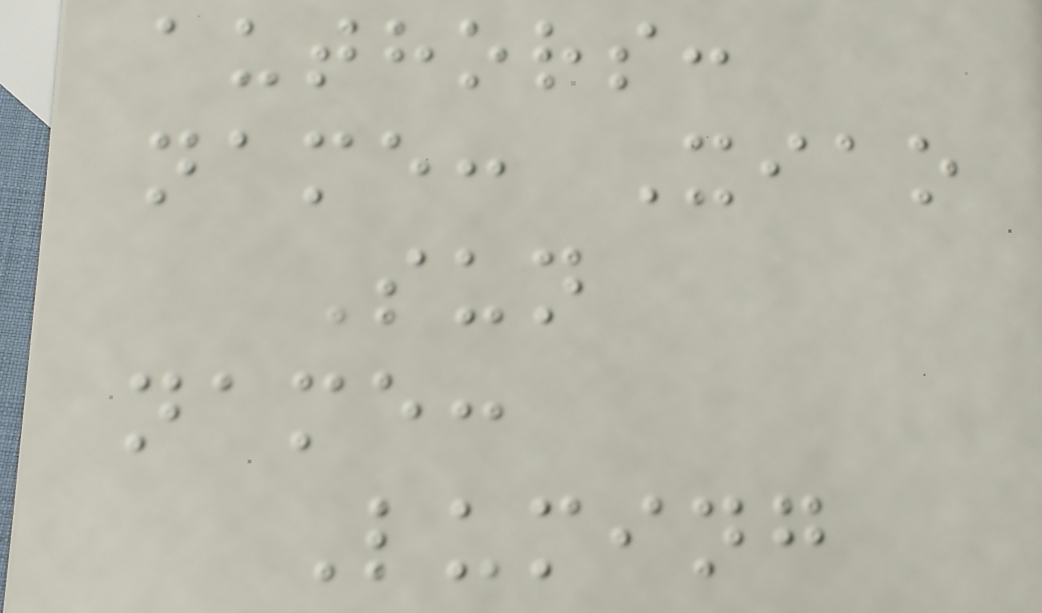authors:
name: Xiao
Sun
name:
Luming
